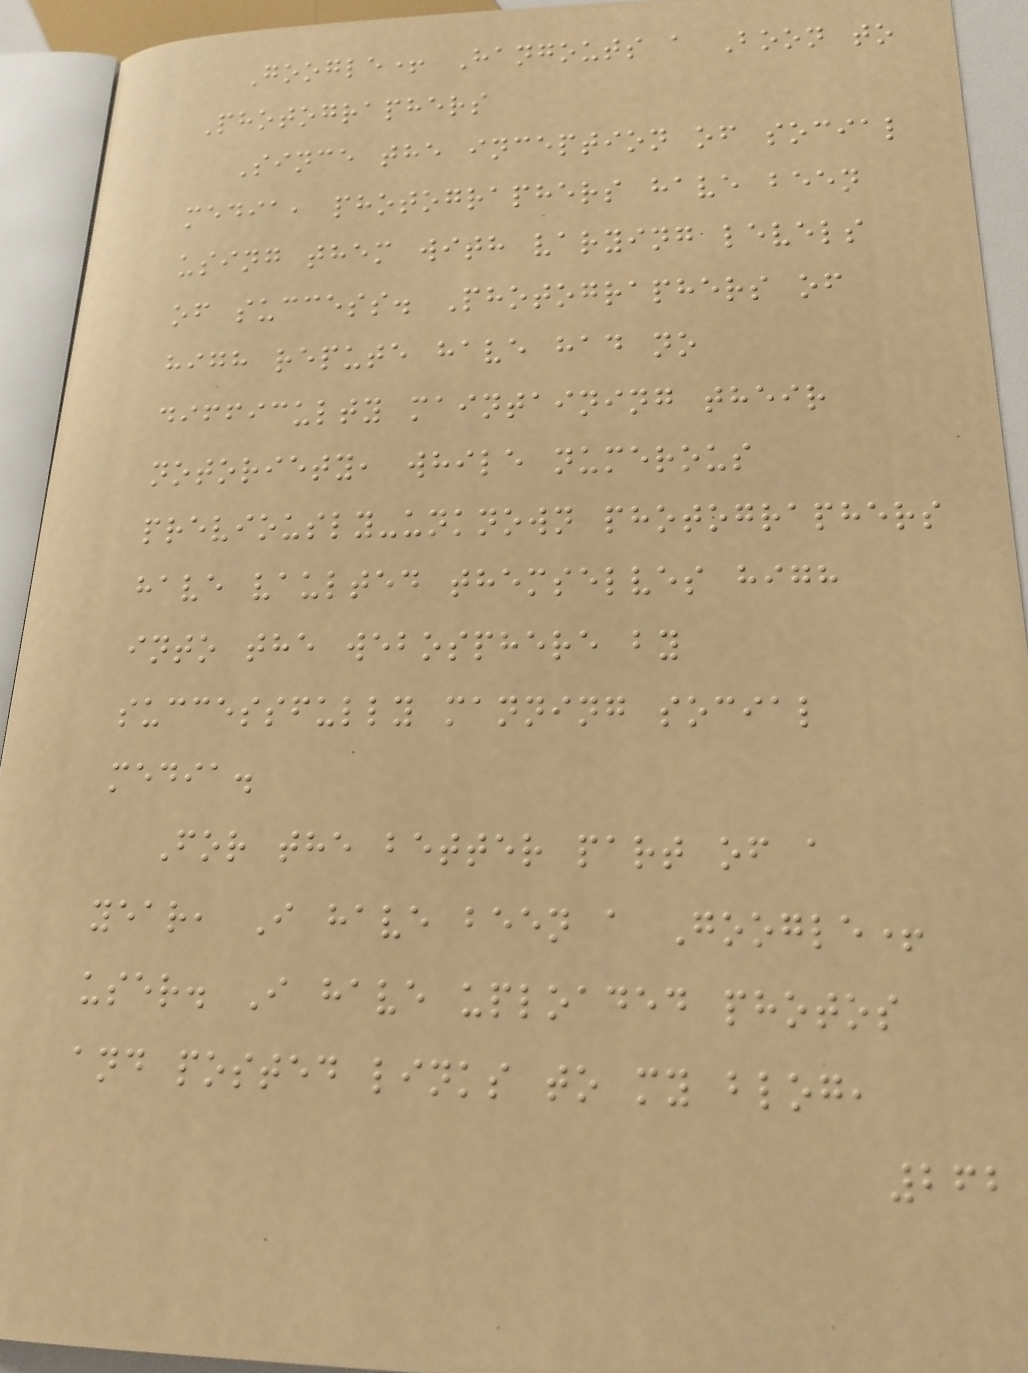Google+ Hangouts a Boon to
Photographers
Since the inception of social
media, photographers have been
using them with varying levels
of success. Photographers of
high repute have had no
difficulty maintaining their
notoriety, while numerous
previously-unknown photographers
have vaulted themselves high
into the webosphere by
successfully manning social
media.
For the better part of a
year, I have been a Google+
user. I have uploaded photos
and posted links to my blog,
262
